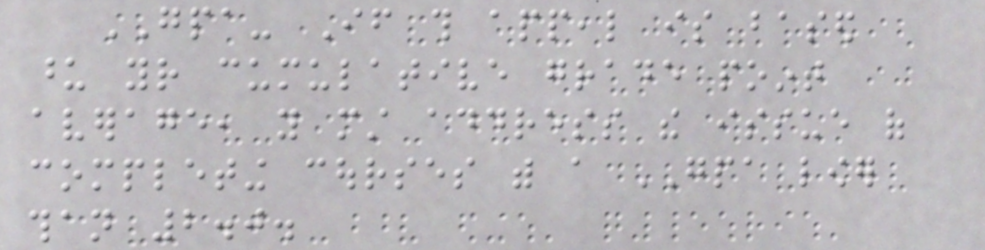GPA- If this appeal is based
upon your cumulative grade point
average, you must address the issue of
completing courses with a GPA lower
than 2.0.
